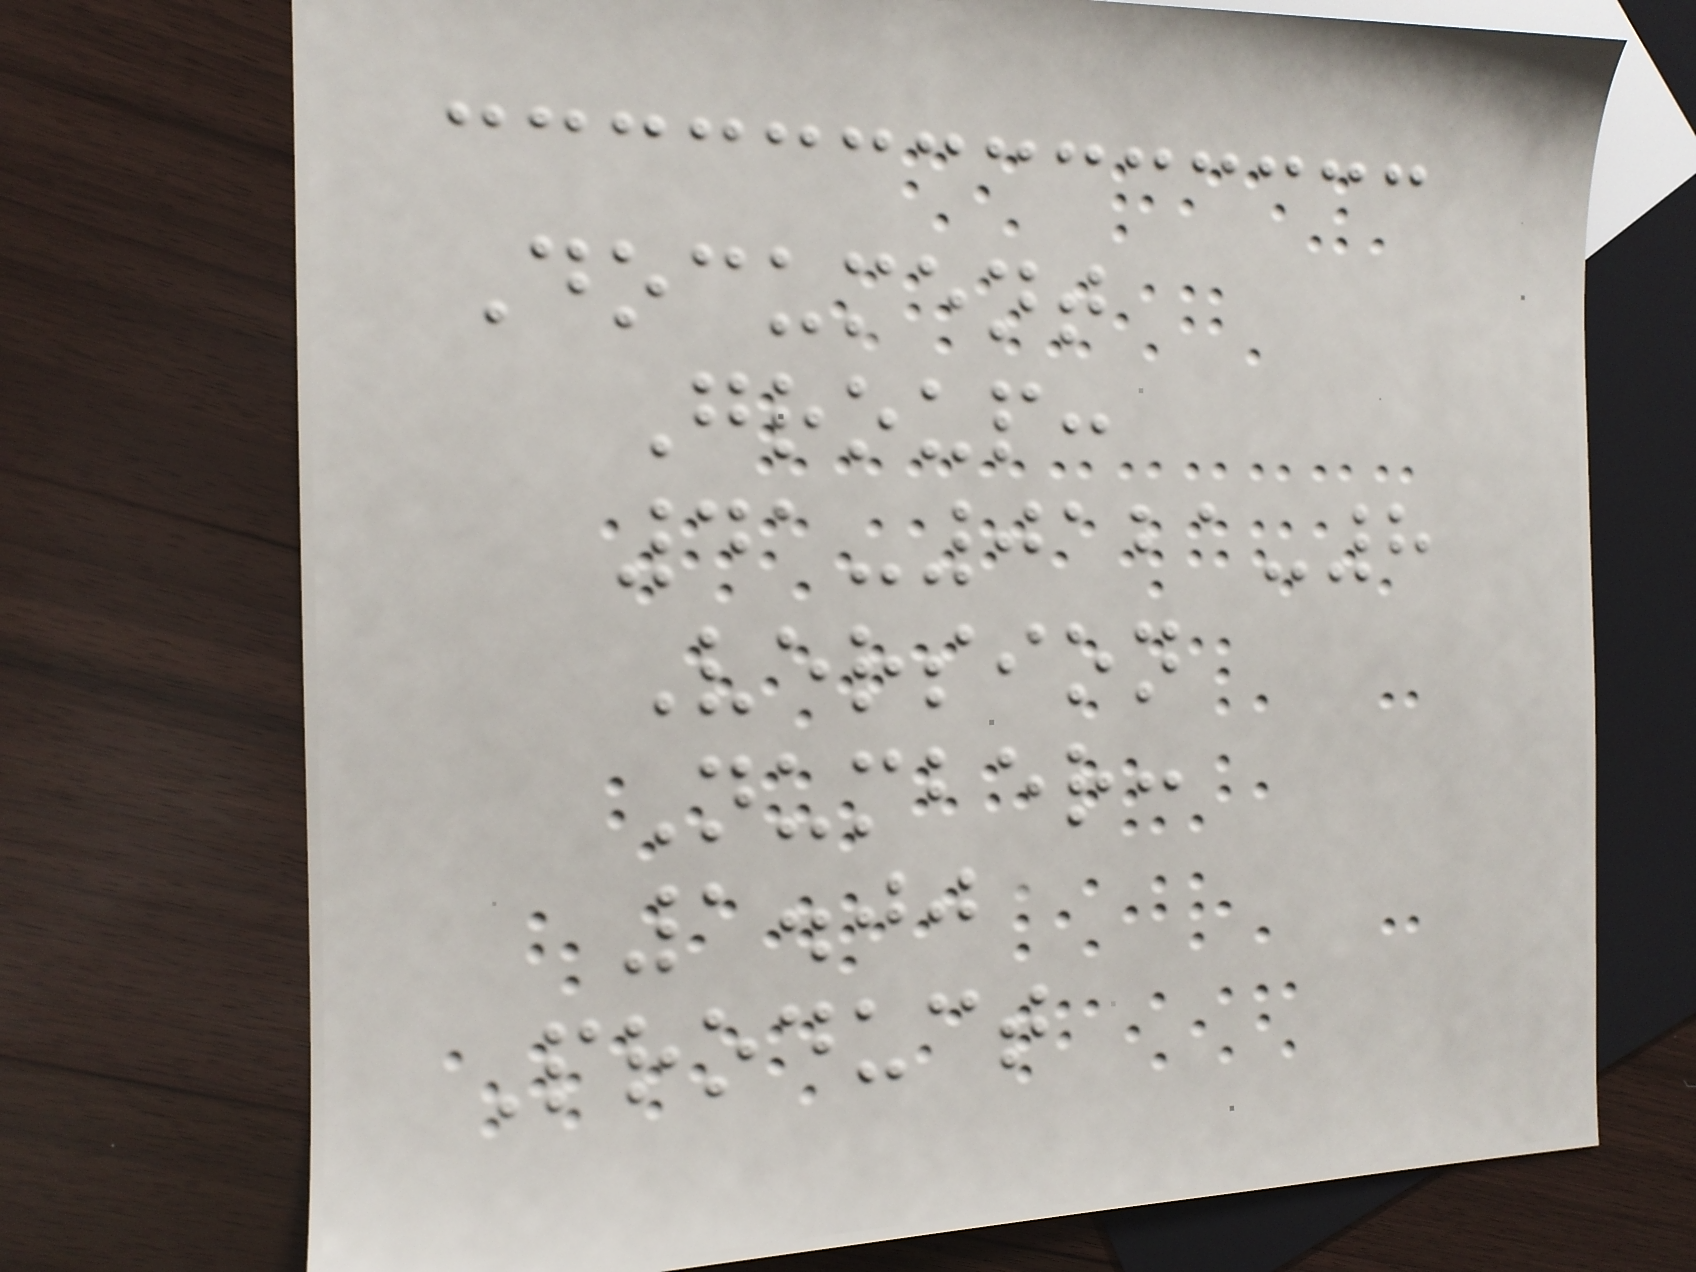Document
Group:
41-0121-8
Version
Number:
1.00
Product
